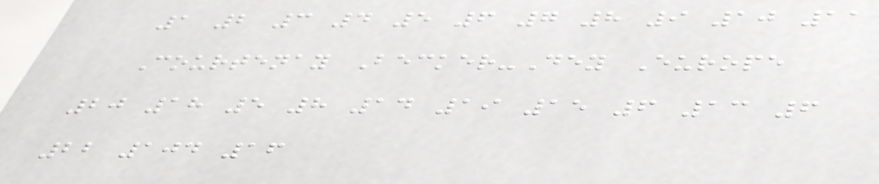1 2 3 4 5 6 7 8 9 10 11
Courtenay Becker-Dey Europe
20 18 5 8 14 19 15 6 13 6
22 104 16
